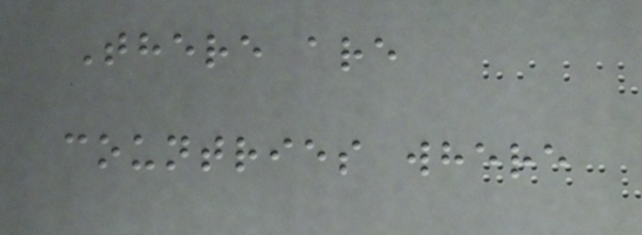There are
countries where
